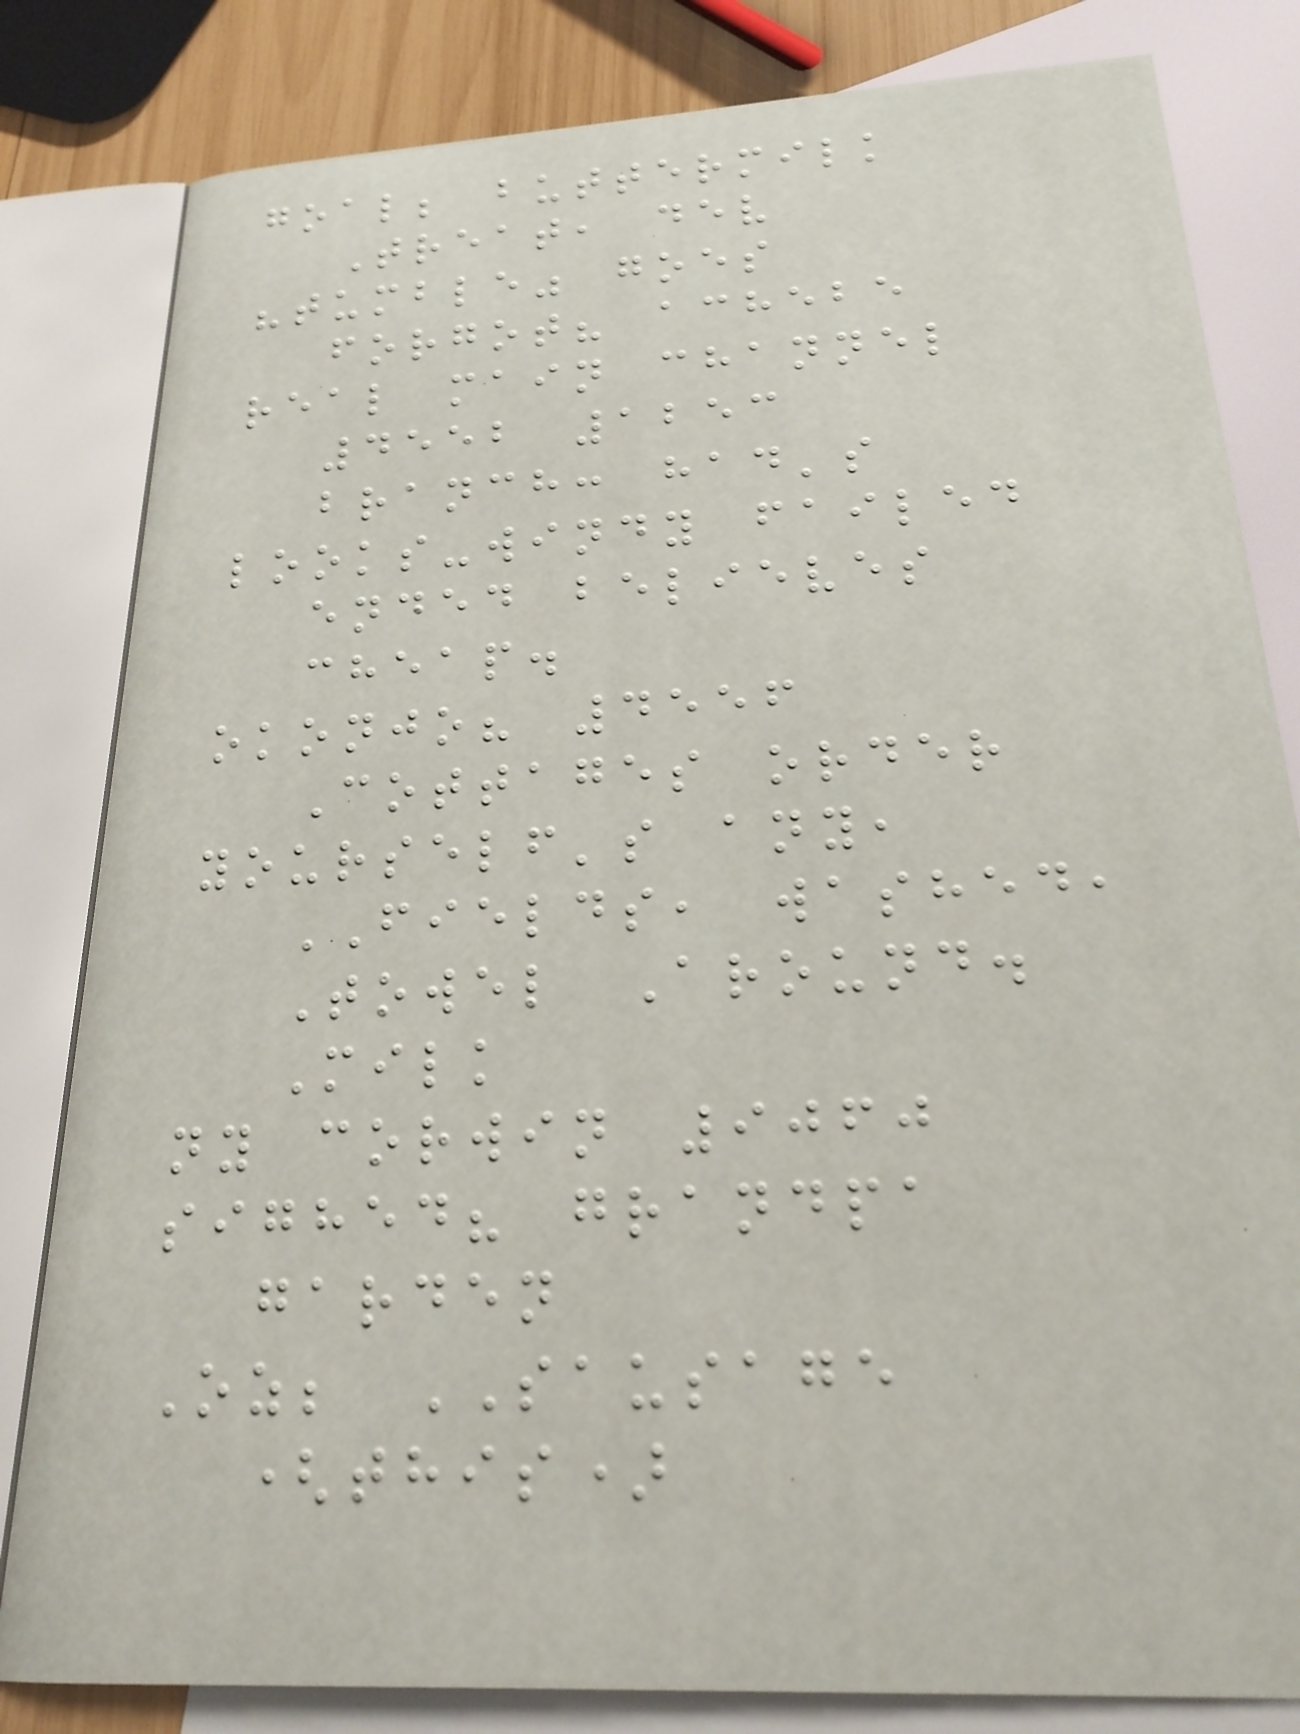goal; buttermilk
Treat, dev
"tumble" goes
forgot? achebe
real main channel
4552 1253
branch: had's
looks-windy failed
ended believes
cheap.
okonjo? 4556
Cottages order
yourself's any,
FIELDS, washed,
Towel Around.
Milk
ny corwin 9060
sighed? grandpa
garden
Oz; SAUSAGE
(this)
